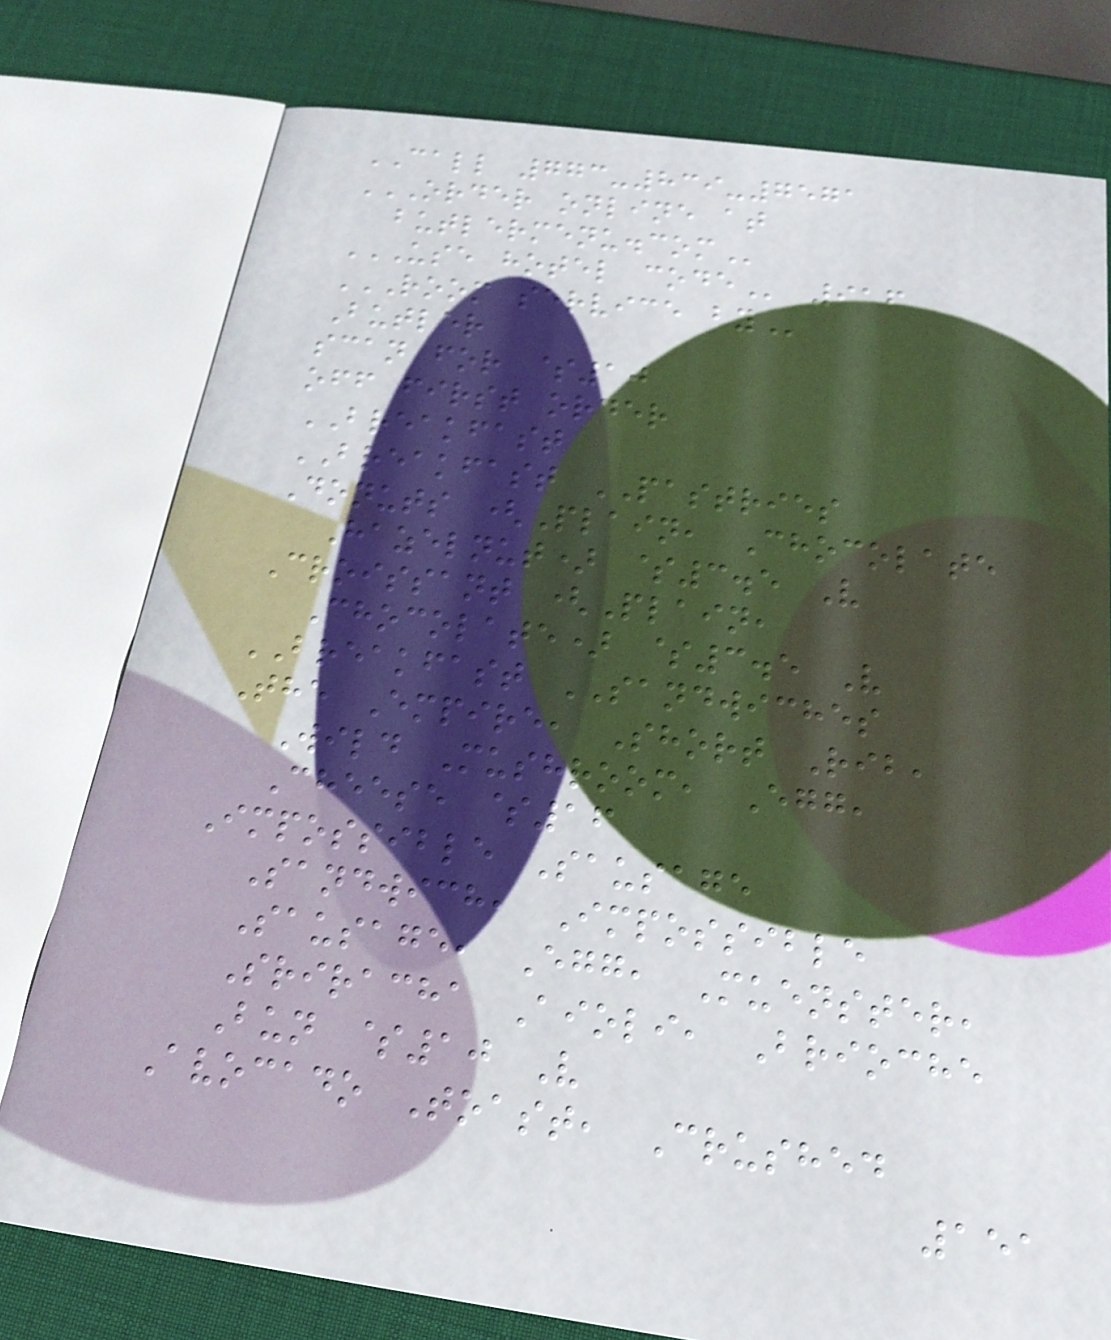CALL 773-839-7571
ORDER ONLINE AT
BUTLERMENU.COM
USE HOTEL CODE 916
ROOM SERVICE BY
Butler
scan for $10
off first order
BREAKFAST
BREAKFAST PASTRIES
Donuts (Plain, Chocolate
Hazelnut) $3.5 V
Croissant (Plain,
Chocolate) $3.5 V
BREAKFAST SANDWICHES
The Empire, Short Rib,
Wild Mushroom, Egg,
Cheese $16
Impossible Sausage
Sandwich, Impossible
Sausage, Egg, Muenster,
Sriracha Aioli, Brioche
Bun $10 V
Avocado Toast, Crushed
151
